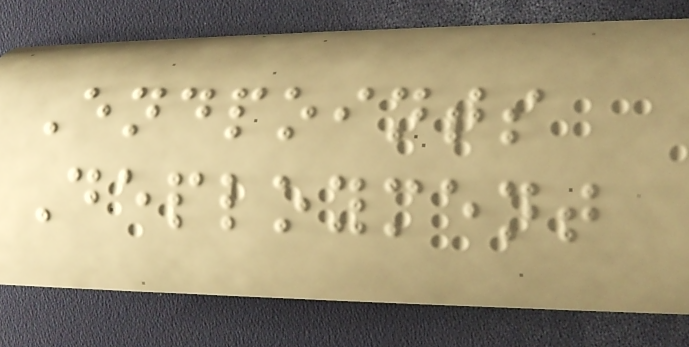Endpoints
Deployment
